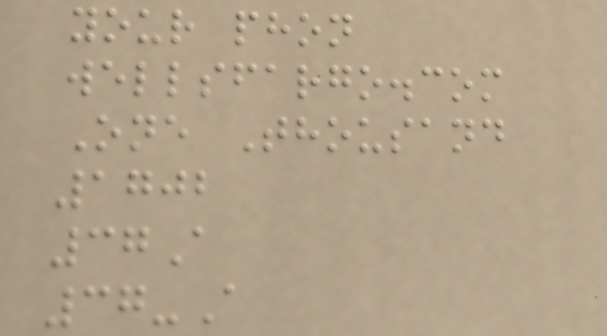your phon
wellsfargo.com
One Thousand
1702
37A
37-A
